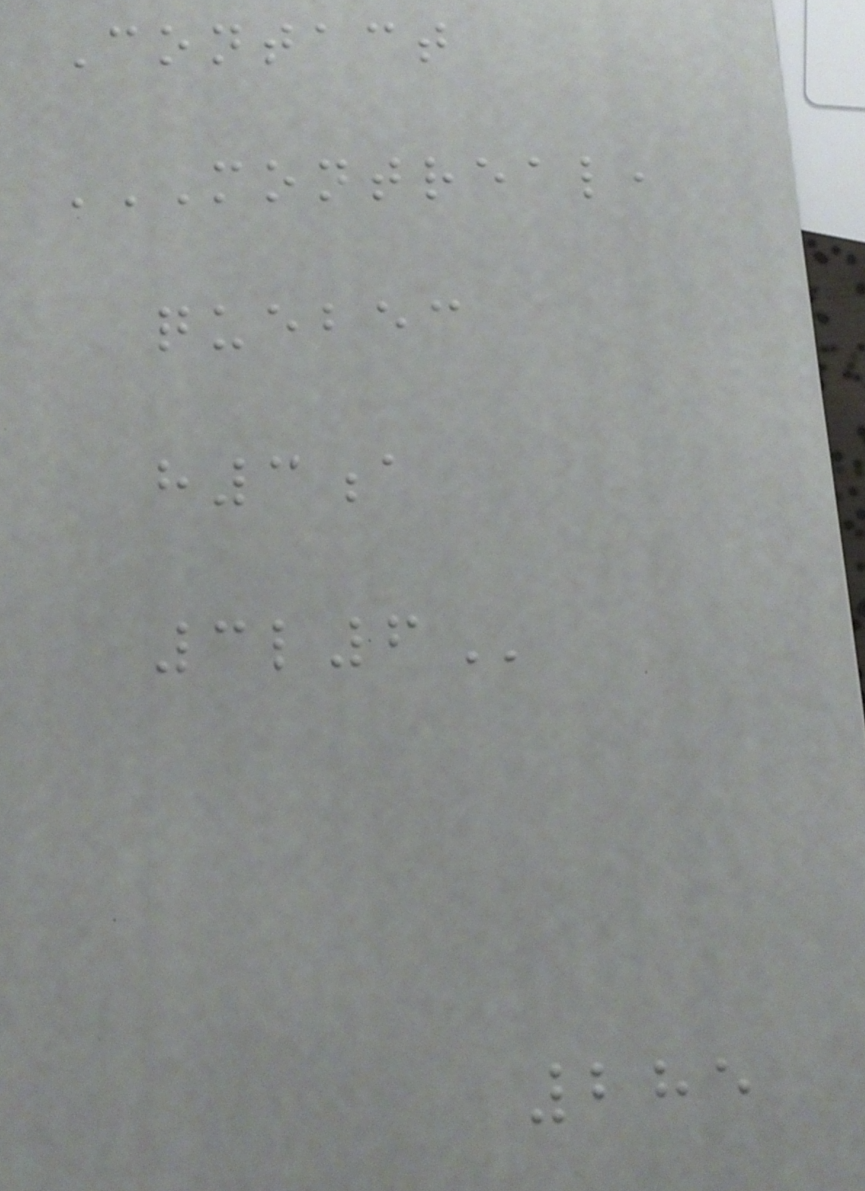Contact
MONTREAL,
QUEBEC
H3A
3L6
285
